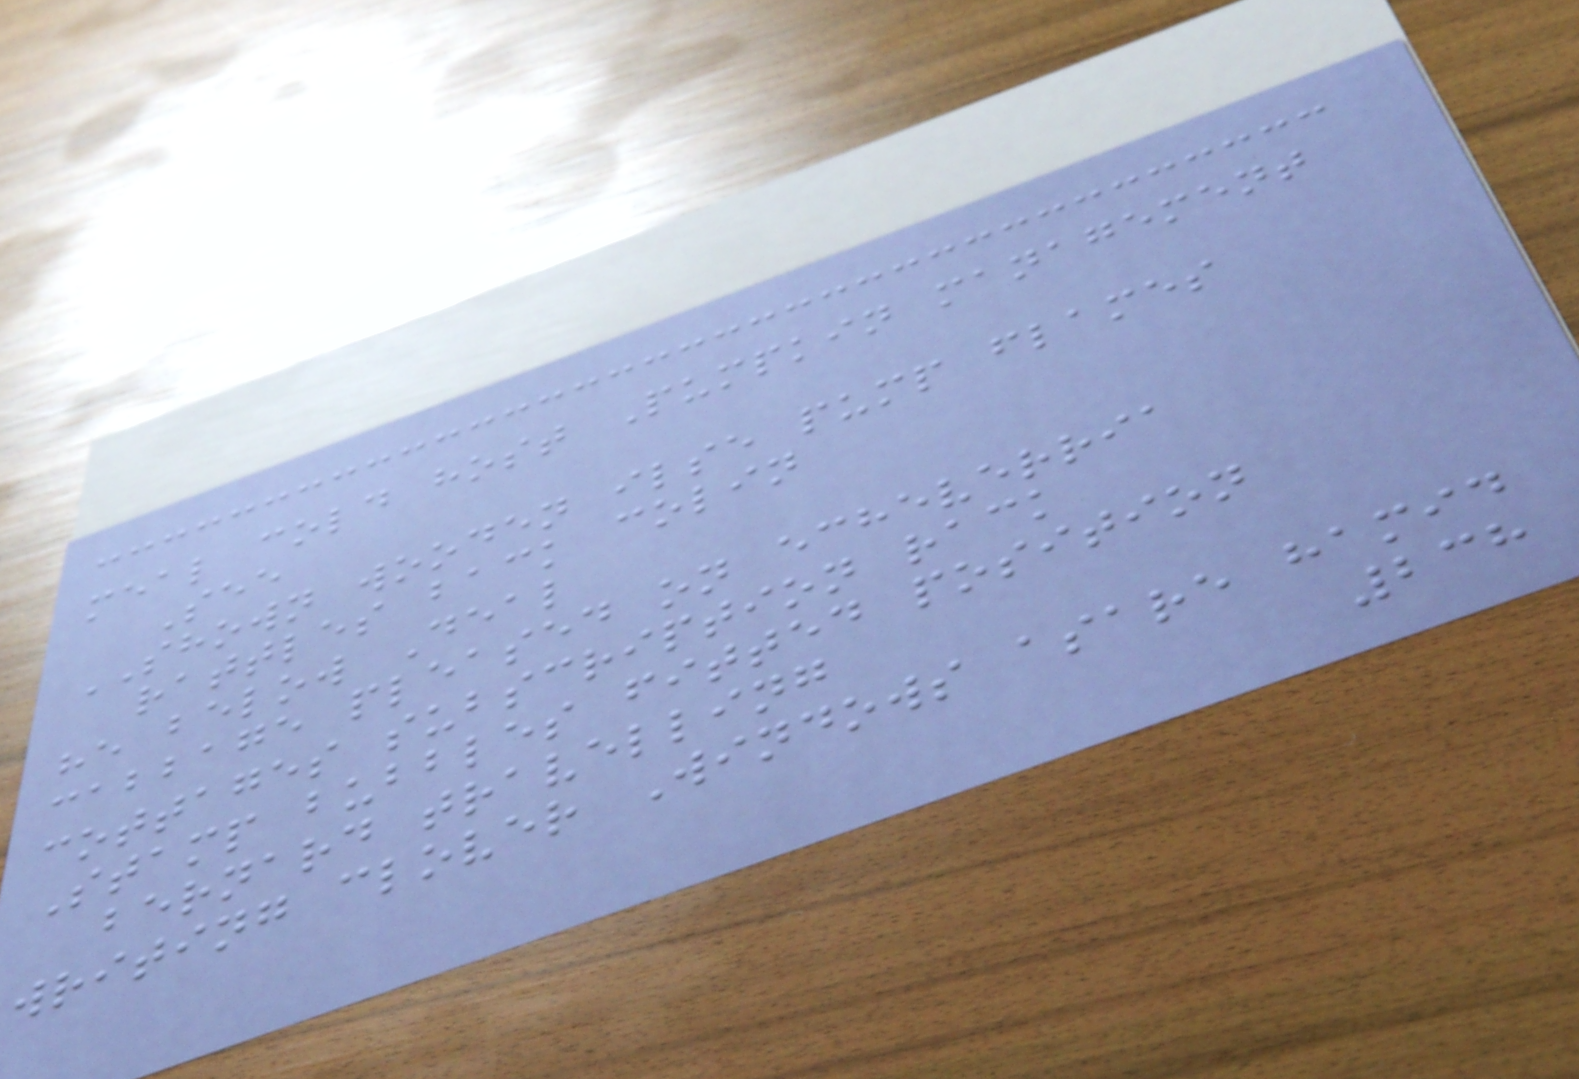meal cold host Pumpkin management
See
SHOWN wooden ilse pump flames
rattles back colin
he below Deal
cabbage pleased on echeverria
cottages subscription rack
Stamp bubbles fitted position
bernard travelling
writing clover Windows asare hamid
238
